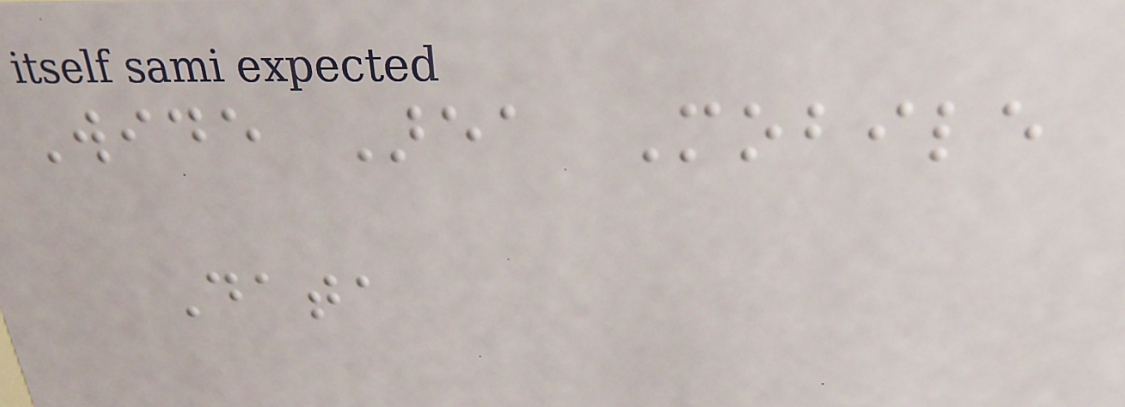Wide Area Mobile
Data
